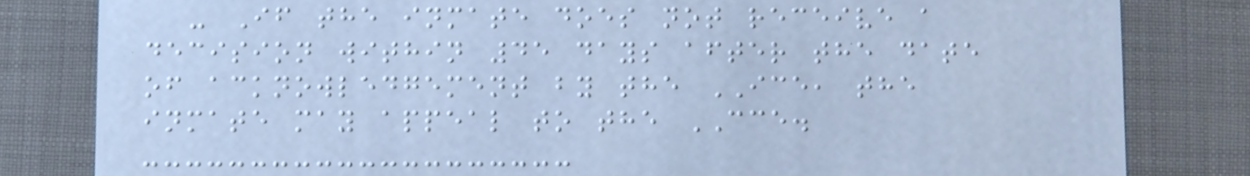- If the inmate does not receive a
decision within 45 days after the date
of acknowledgement by the ICE, the
inmate may appeal to the CCE.
